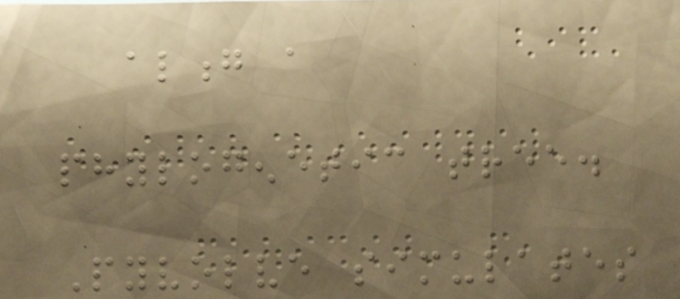along a
phylogenetic tree.
Pyvolve simulates
